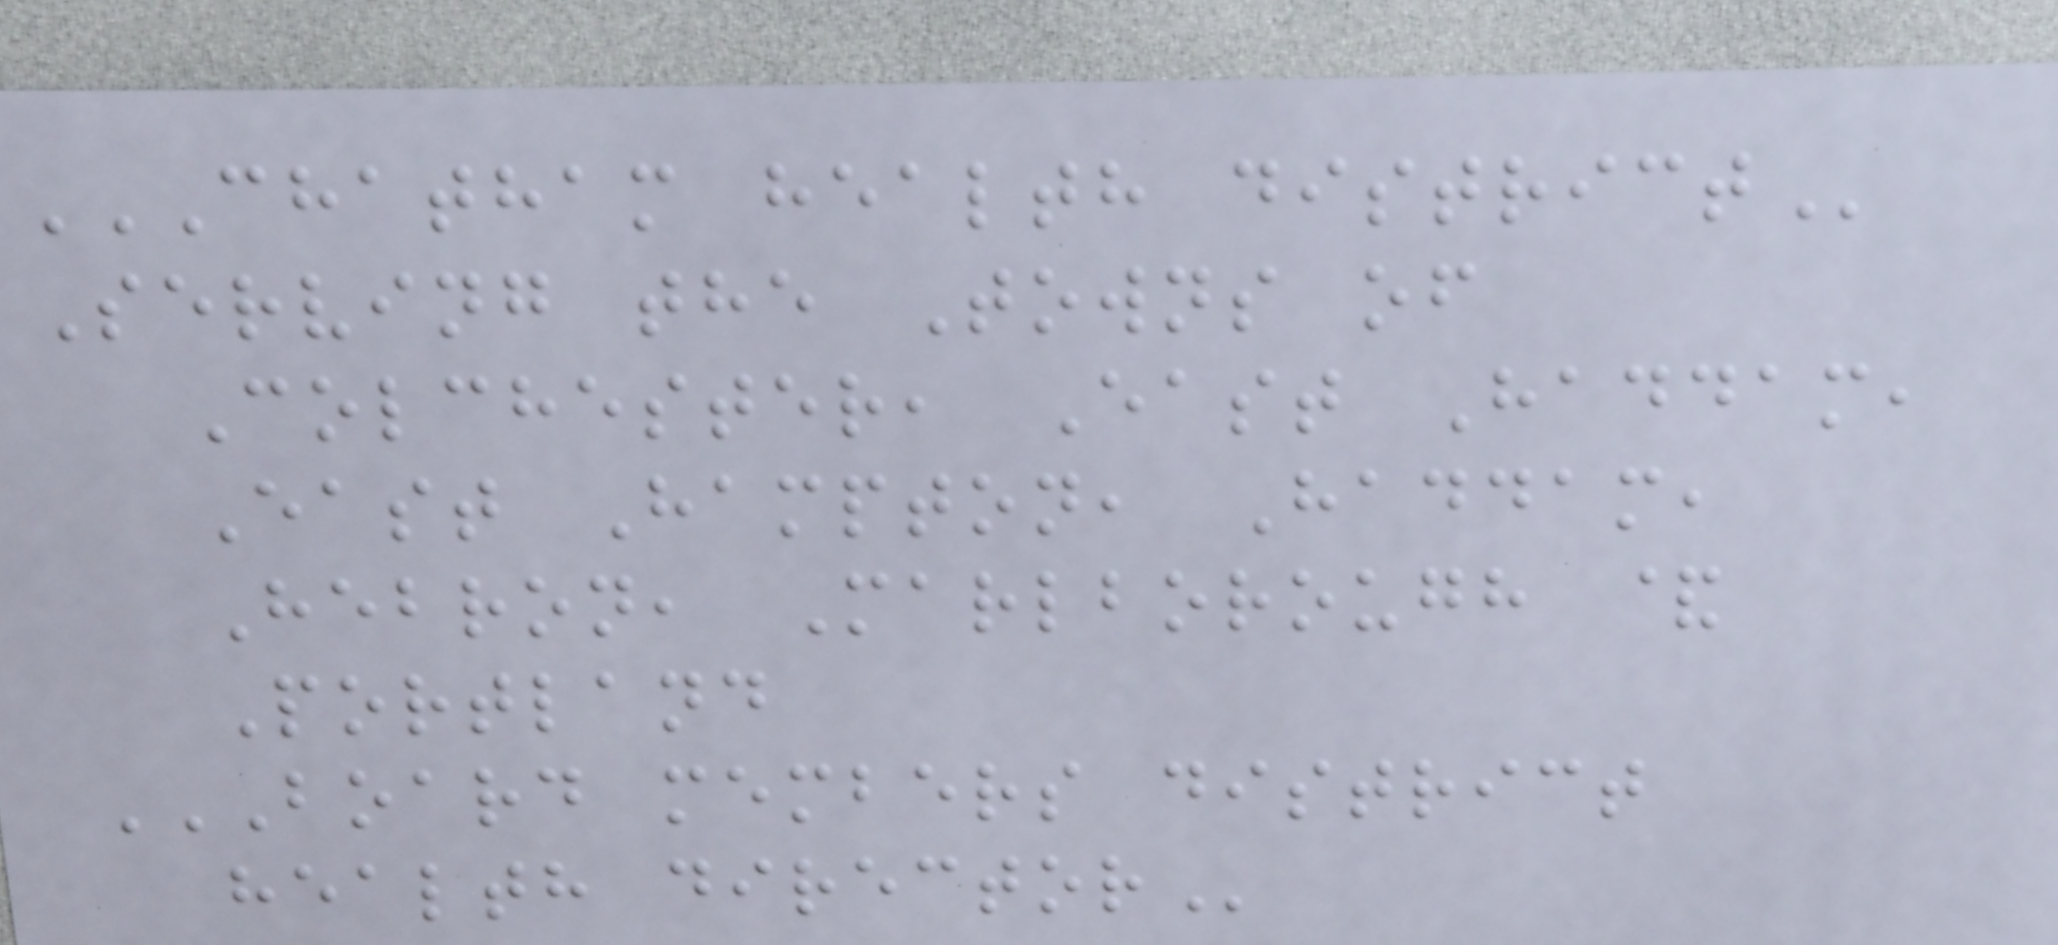CHATHAM HEALTH DISTRICT
Serving the Towns of
Colchester, East Haddam,
East Hampton, Haddam,
Hebron, Marlborough &
Portland
BOARD MEMBERS DISTRICT
HEALTH DIRECTOR
